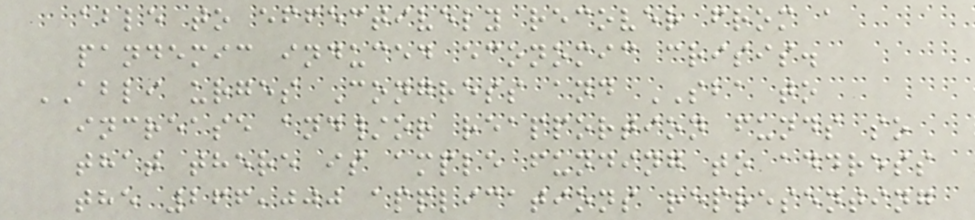able to effectively recover from a
pandemic induced economic crisis.
ABLI urges Congress and SBA to
increase and/or reapportion funds so
that there is ample funding to address
the 266,000 applications representing
